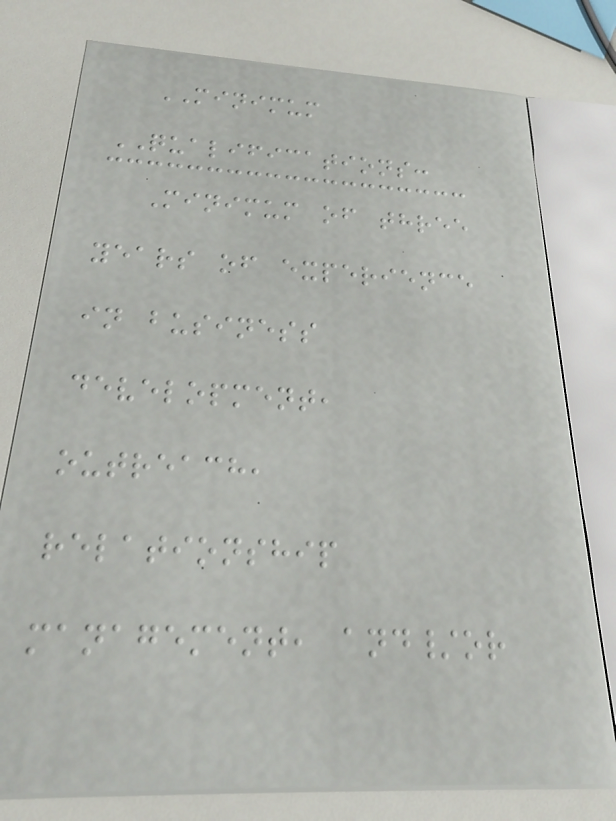MINIMUM
QUALIFICATIONS:
Minimum of three
years of experience
in business
development,
outreach,
relationship
management, and/or
